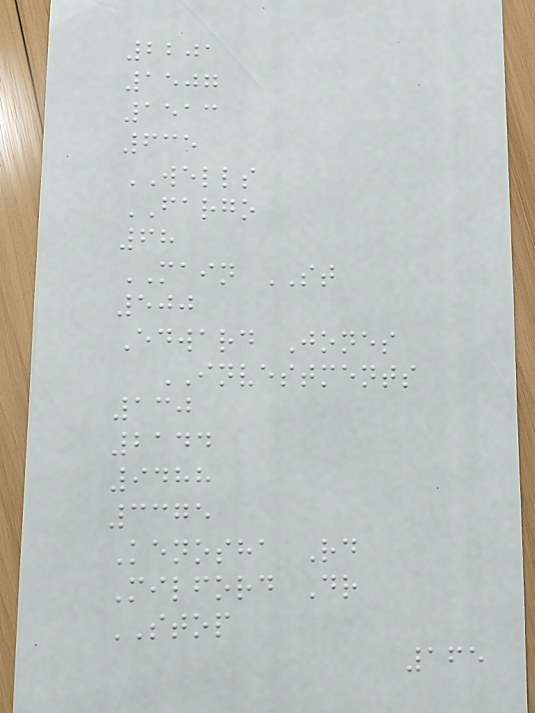2201
1507
1513
635
WELLS
FARGO
68
MAIN ST
500
Edward Jones
INVESTMENTS
130
2144
9488
3375
Kenosha Rd
Milford Dr
STOP
165
